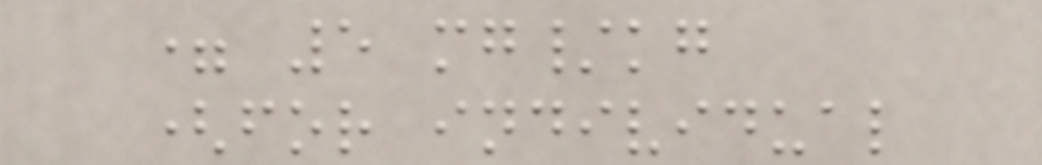= 5 mg/kg
(for individual
